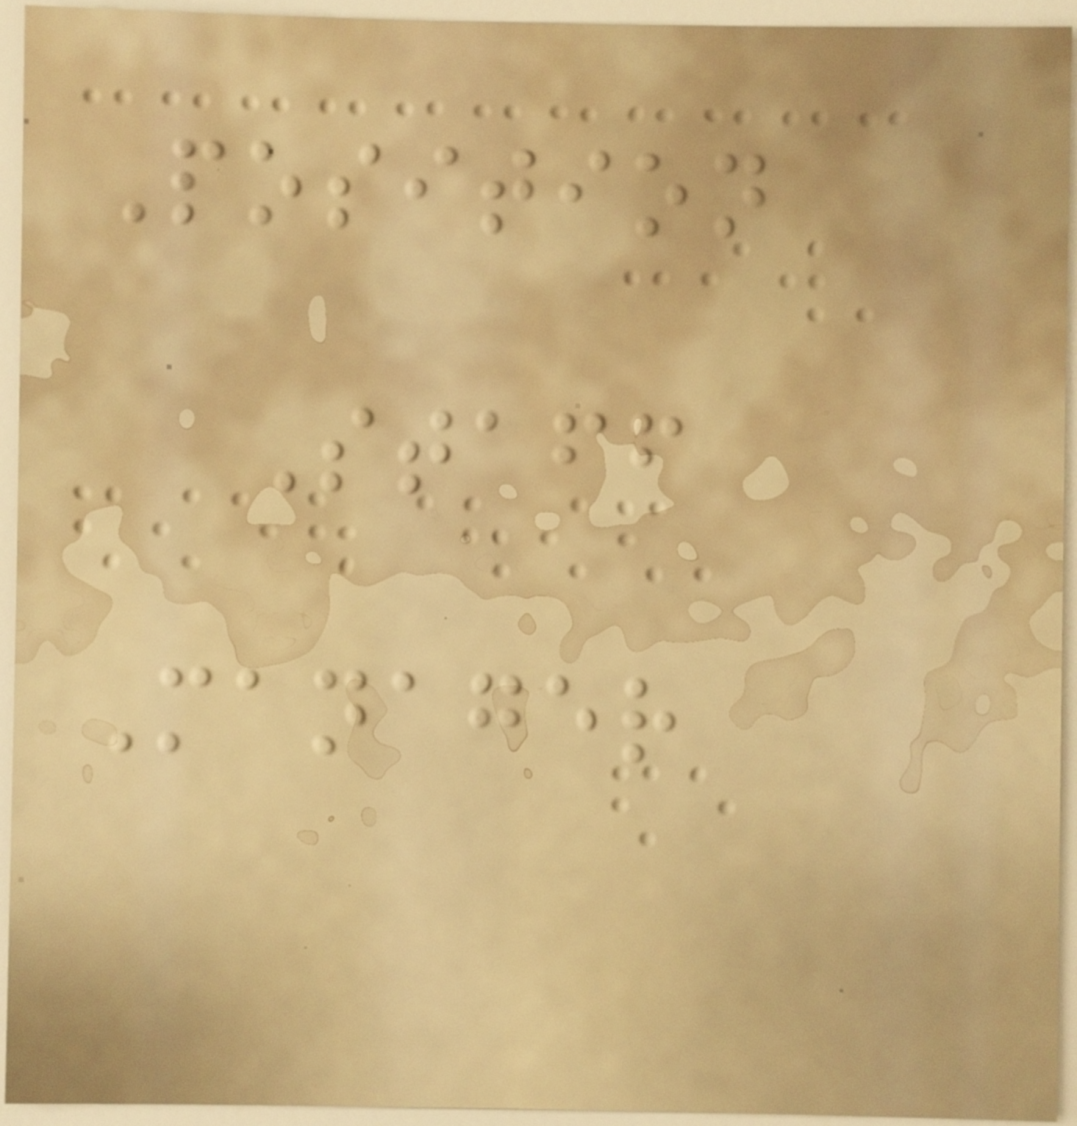Position
Staff
Manager
